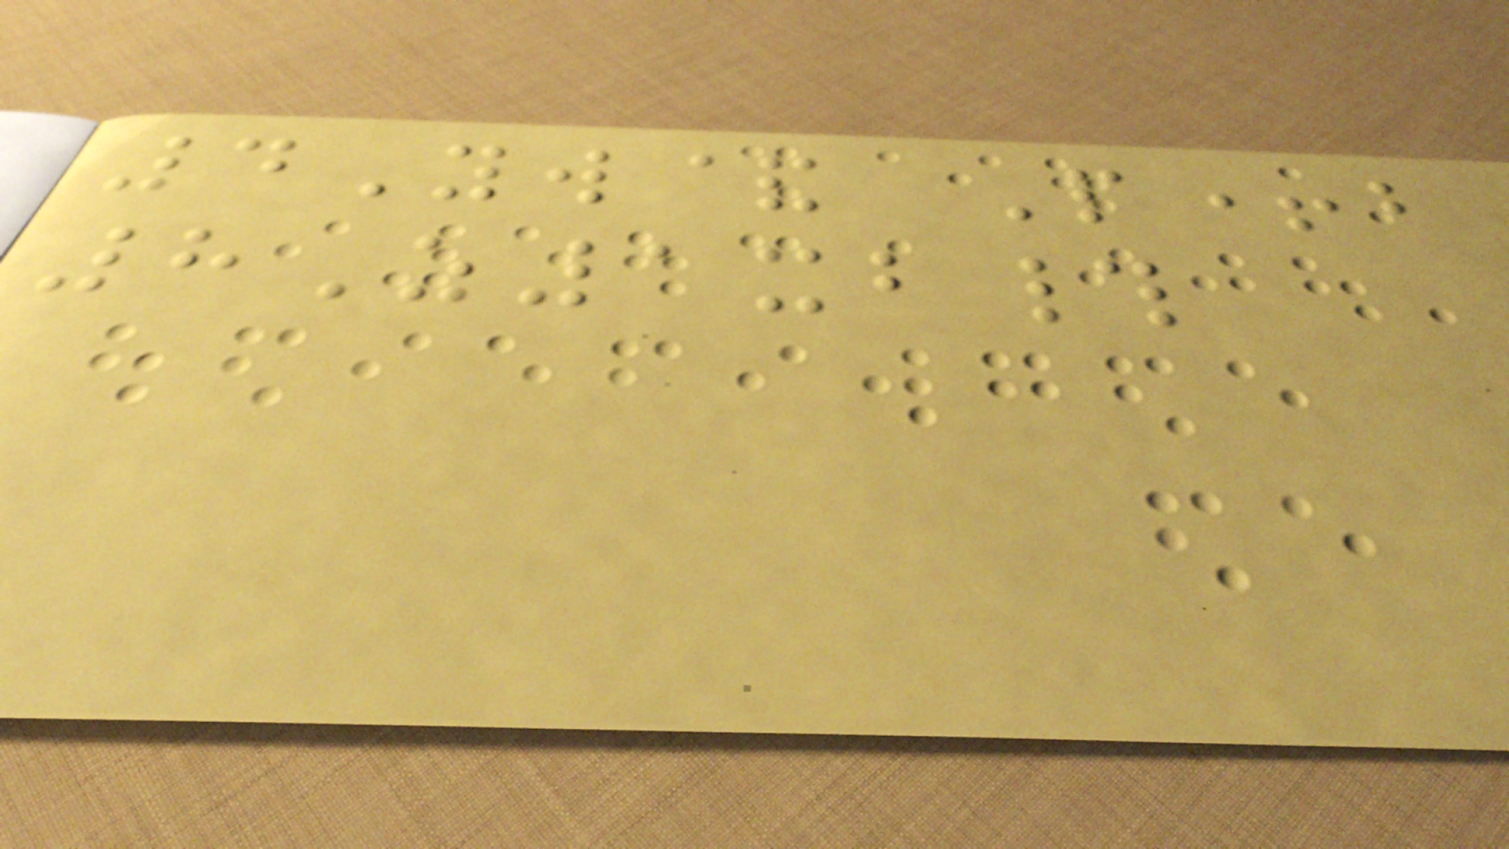4Yw& P+b
8Z1xb#
